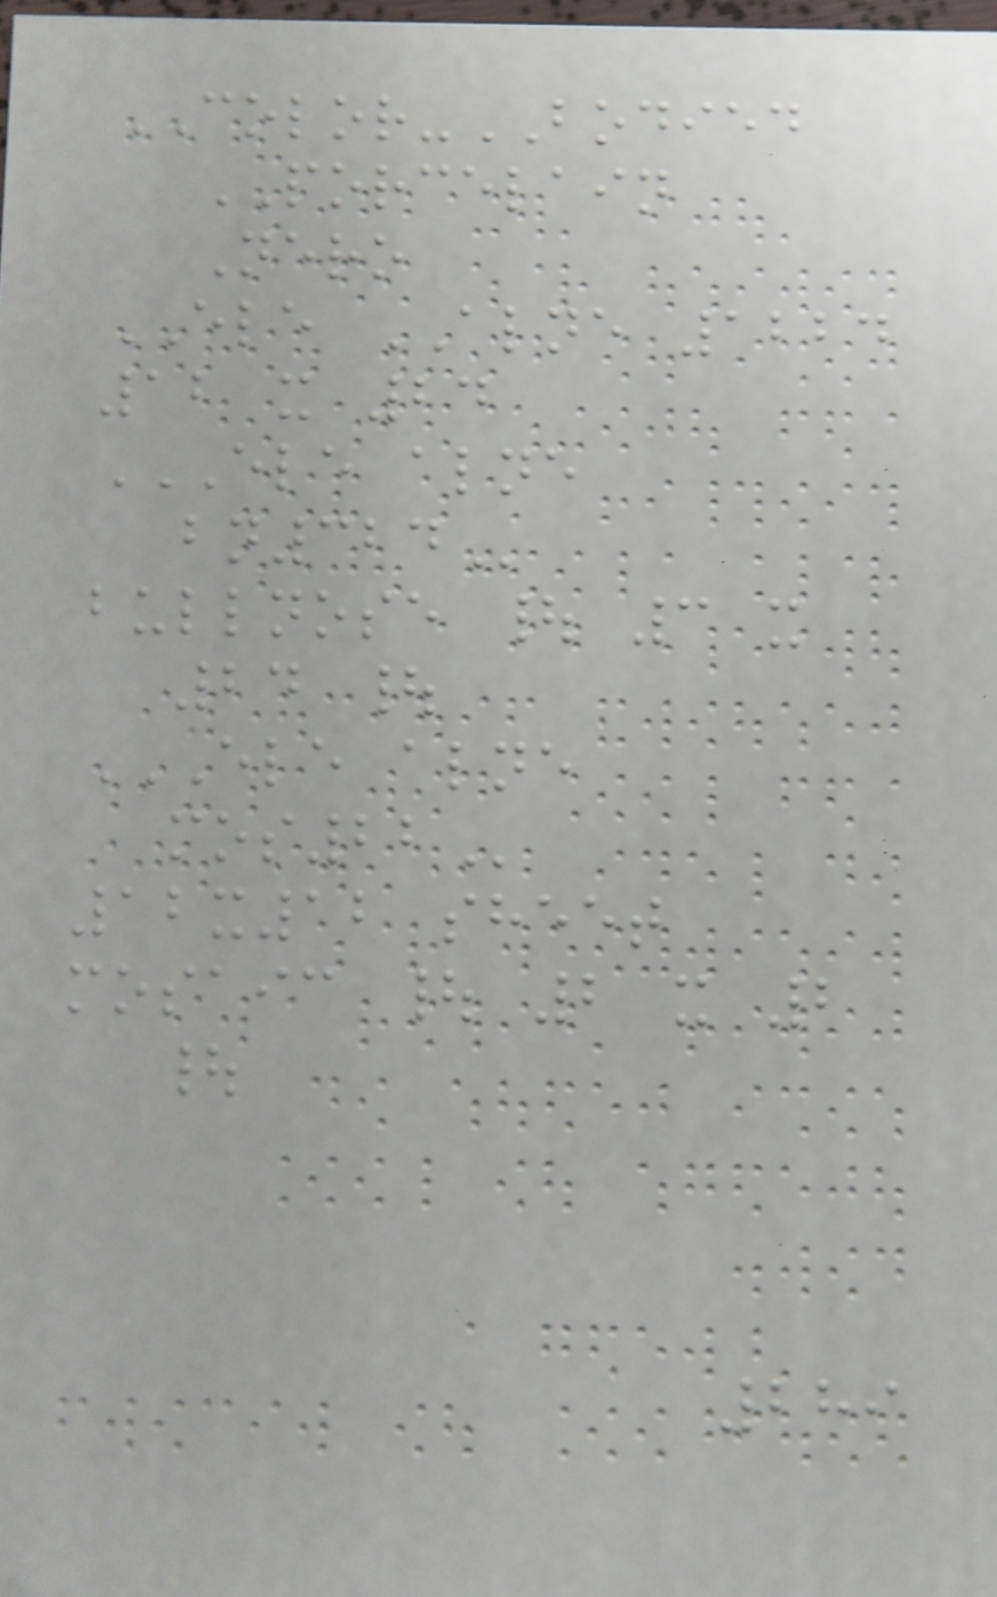COLOR-BODIED
PORCELAIN
Nero
ELE ALNE 1224
12 x 24
ELE ALNE
BN324
bullnose | 3 x
24 |
ELE ALNE
MOS22
12x12 sheet
mosaic | 2 x 2
|
289
